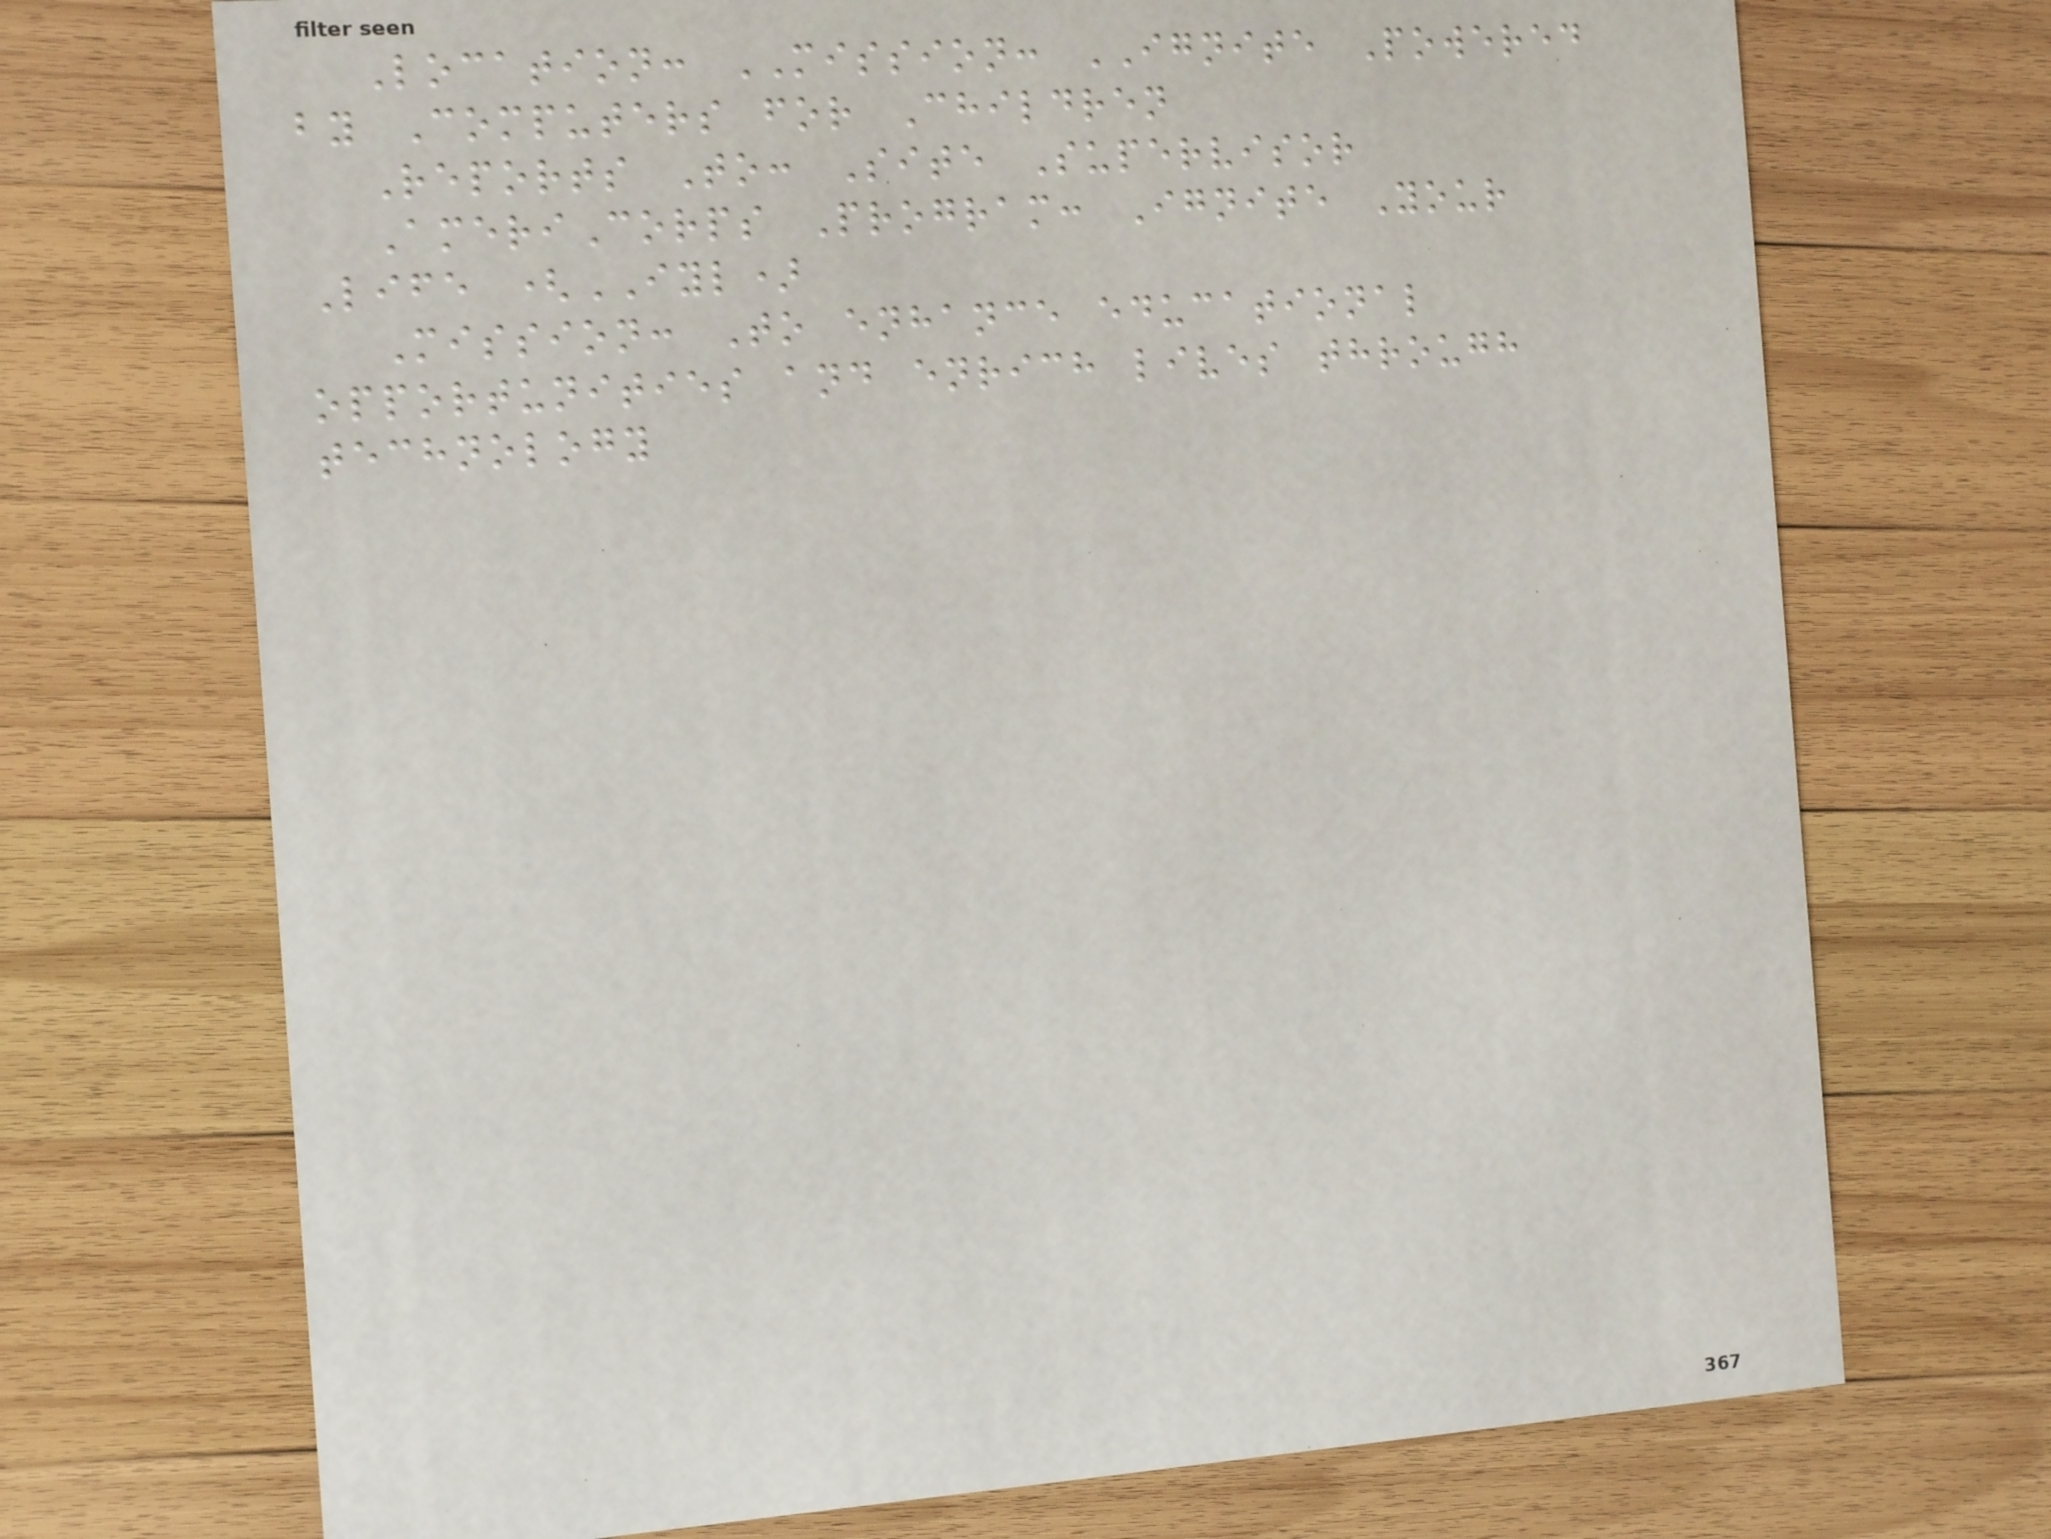Location: MISSION: IGNITE Powered
by Computers for Children
Reports To: Site Supervisor
AmeriCorps Program: Ignite Your
Life (IYL)
Mission: To enhance educational
opportunities and enrich lives through
technology
